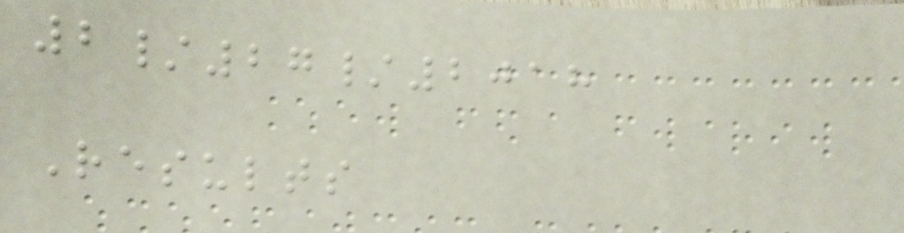2/27/2018
Results
